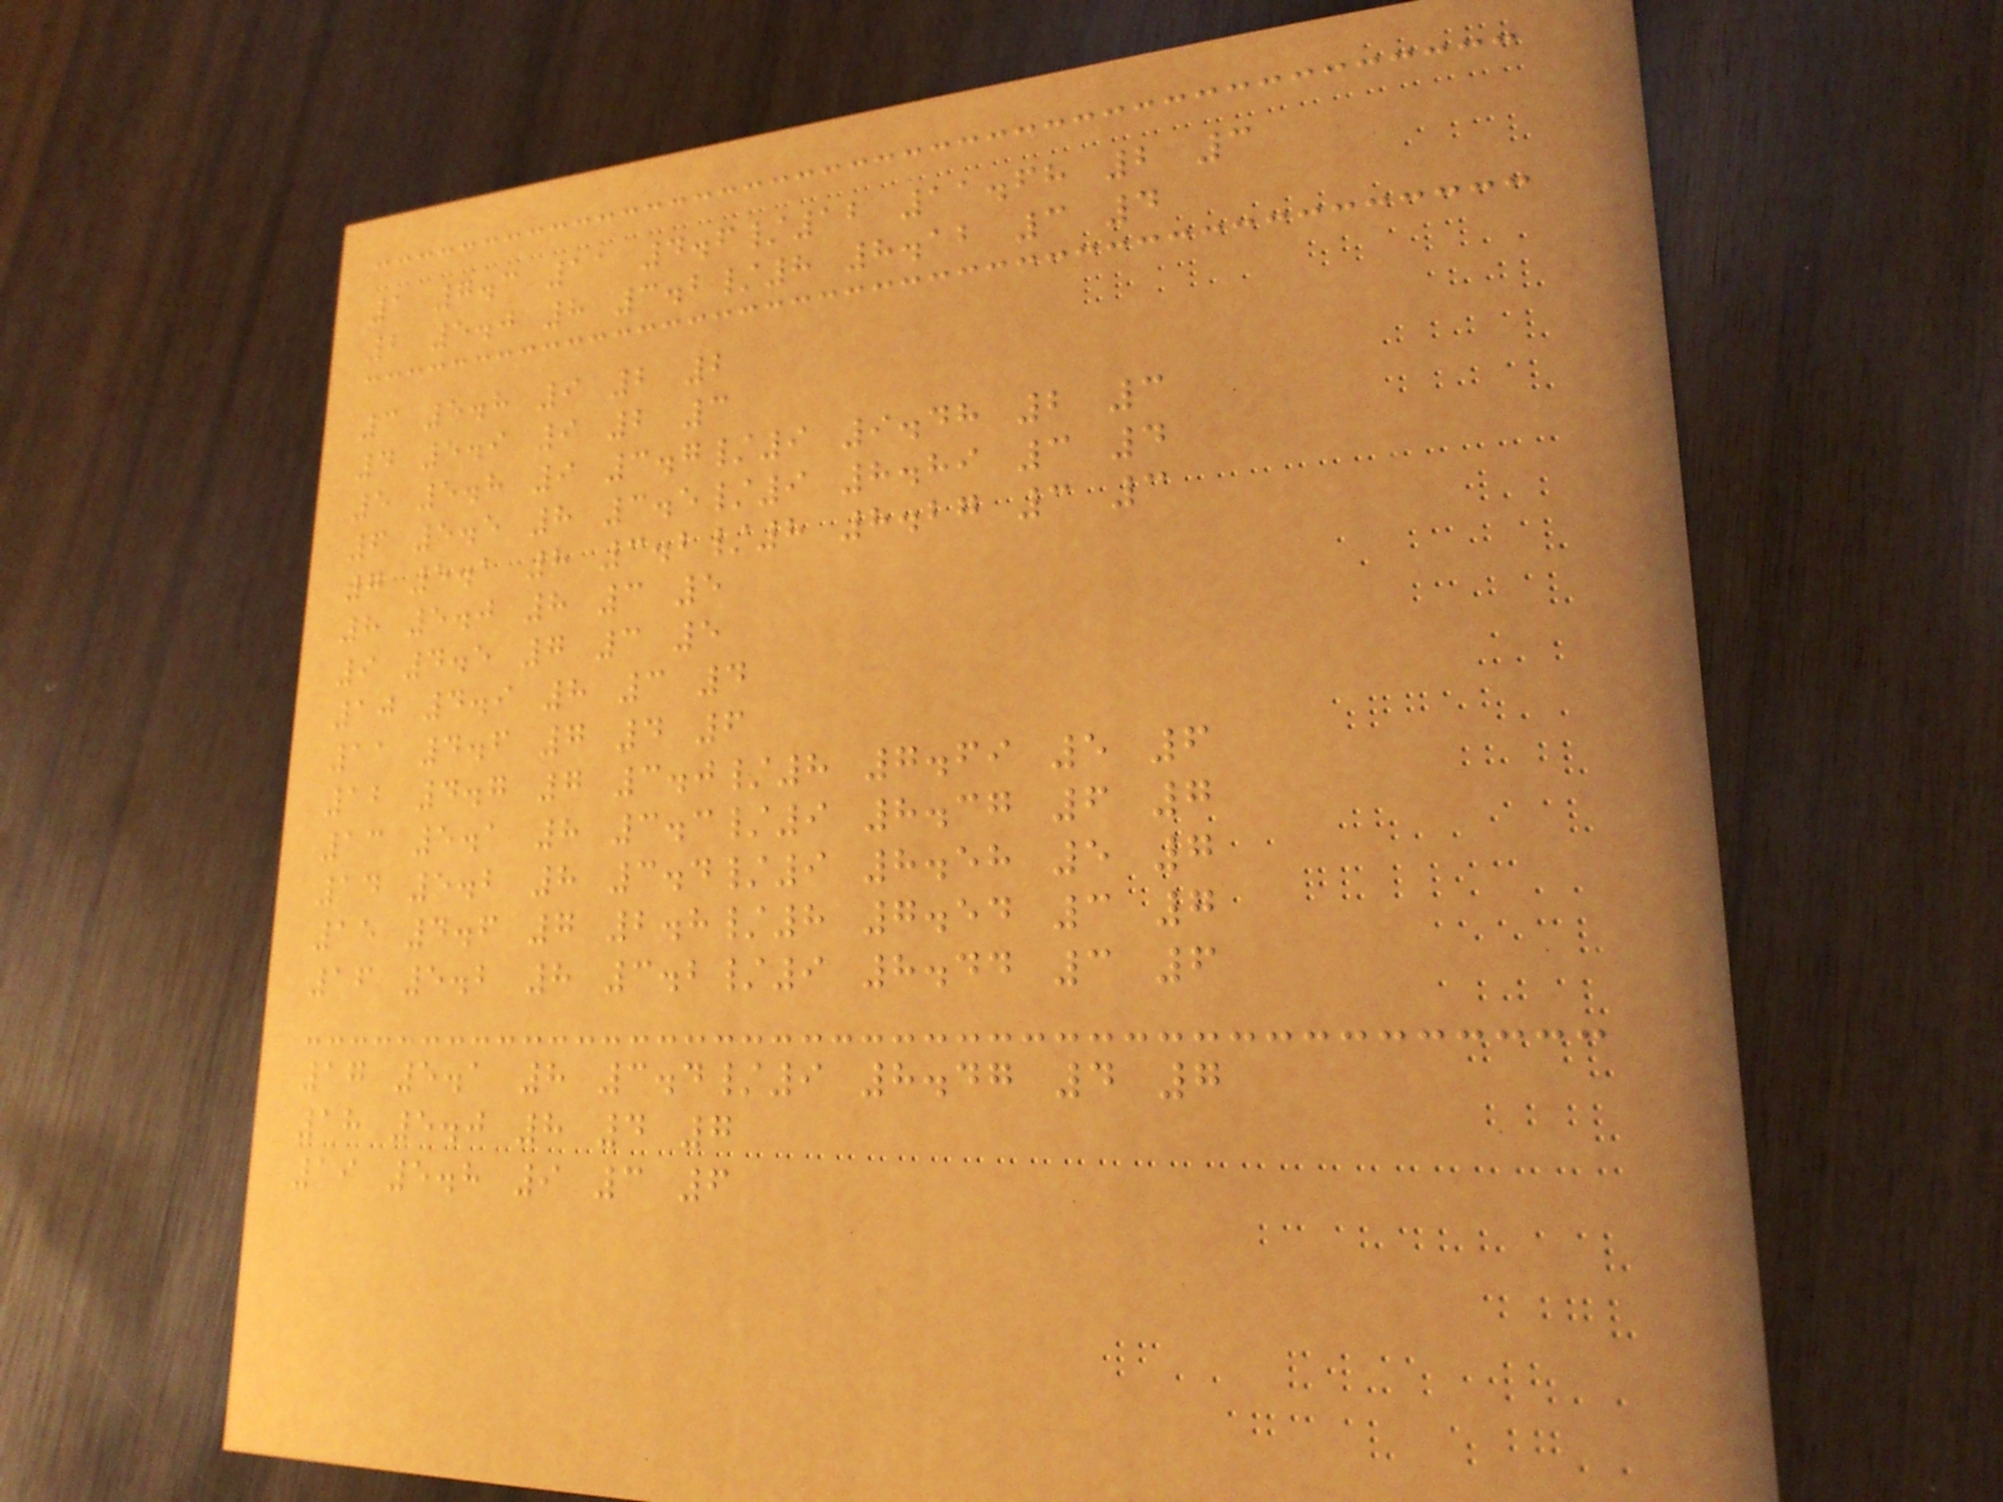1 7.3 11 4.6/12 11.68 2 3
2 5.0 8 3.2/8 8.12 3 4
3 5.8 9 2 2
4 5.9 9 2 3
5 5.8 9 3.7/9 9.48 2 3
6 5.5 8 3.5/9 8.89 3 4
7 5.1 8 3.2/8 8.27 3 3
8 5.0 8 3 5
9 4.5 7 3 5
10 4.9 8 3 4
11 4.6 7 4 6
12 4.7 7 3.0/8 7.69 5 6
13 5.1 8 3.3/9 8.37 6 7
14 5.2 8 3.4/9 8.58 5 7
15 4.6 7 2.8/8 7.54 3 7
16 5.2 8 3.2/9 8.44 3 6
17 5.1 8 3.4/9 8.47 4 7
18 5.0 8 4 7
19 5.8 9 3 6
